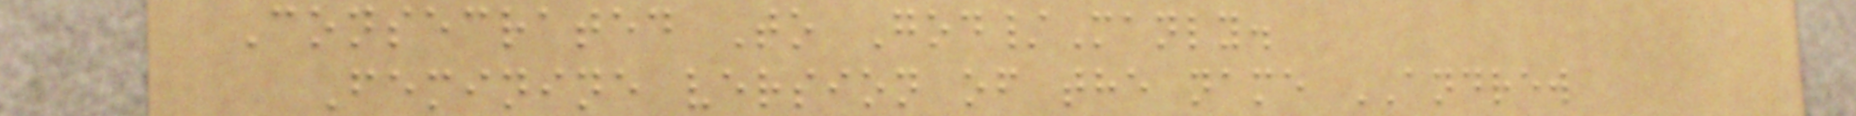Consecrated To God/Manly.
Feminine version of the name ANDREW
